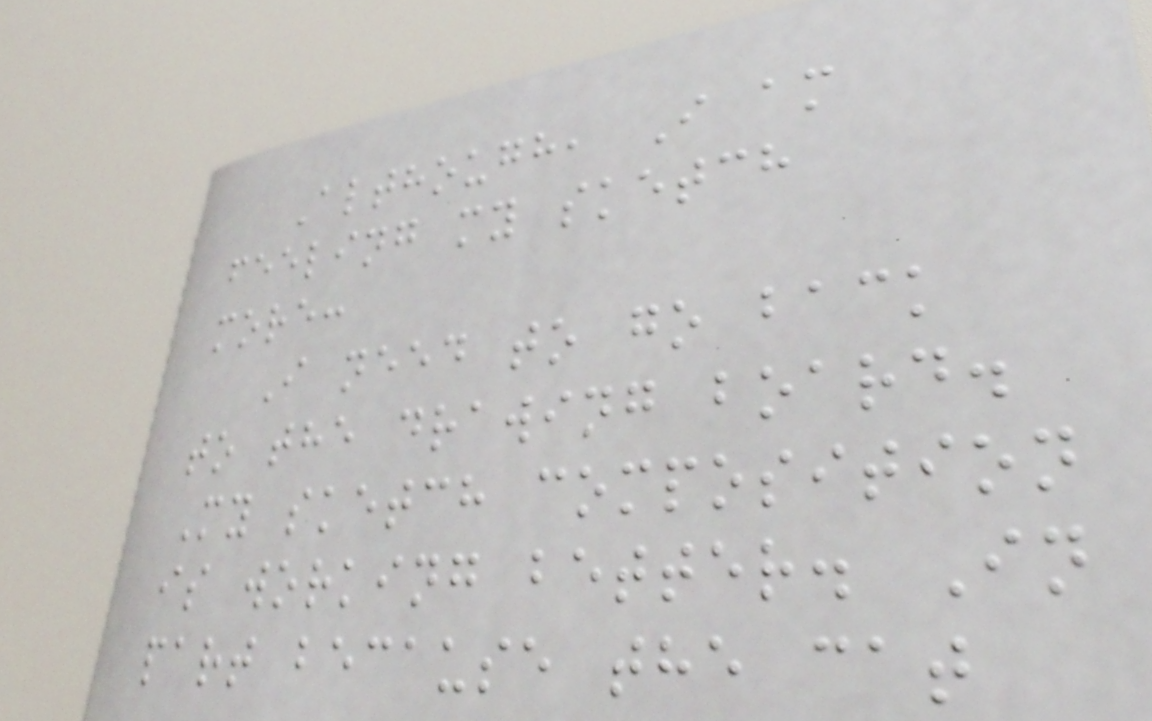Although, I am
feeling my sketch
more:
I need to go back
to the drawing board.
My sketch composition
is working better. In
part because the cat
